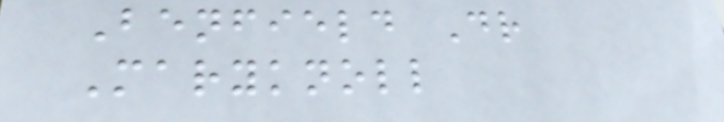Benfield Dr
Maryknoll
